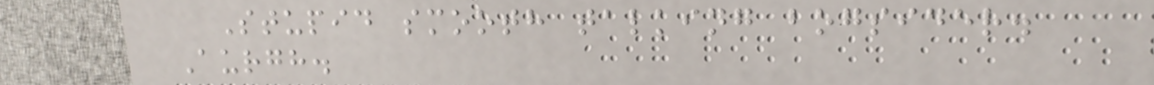Stupid smooth talking bogsider.
Aurgh.
